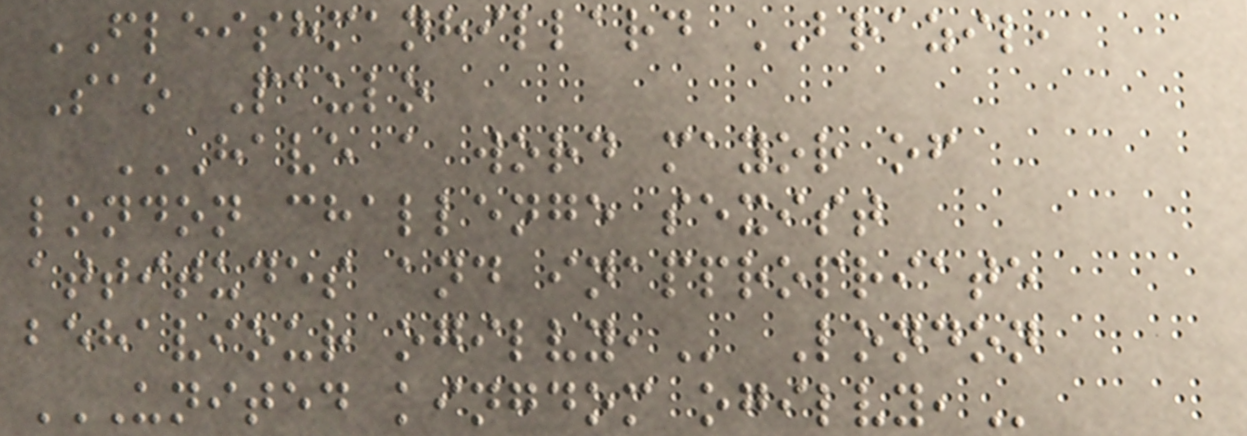FLEISHMANHILLARD BRAZIL,
Sao Paulo
HAVE A WORD MAYOR OF
LONDON CHALLENGE SEXIST
ATTITUDES AND INAPPROPRIATE
BEHAVIOUR OGILVY, London
UNITED KINGDOM OGILVY,
